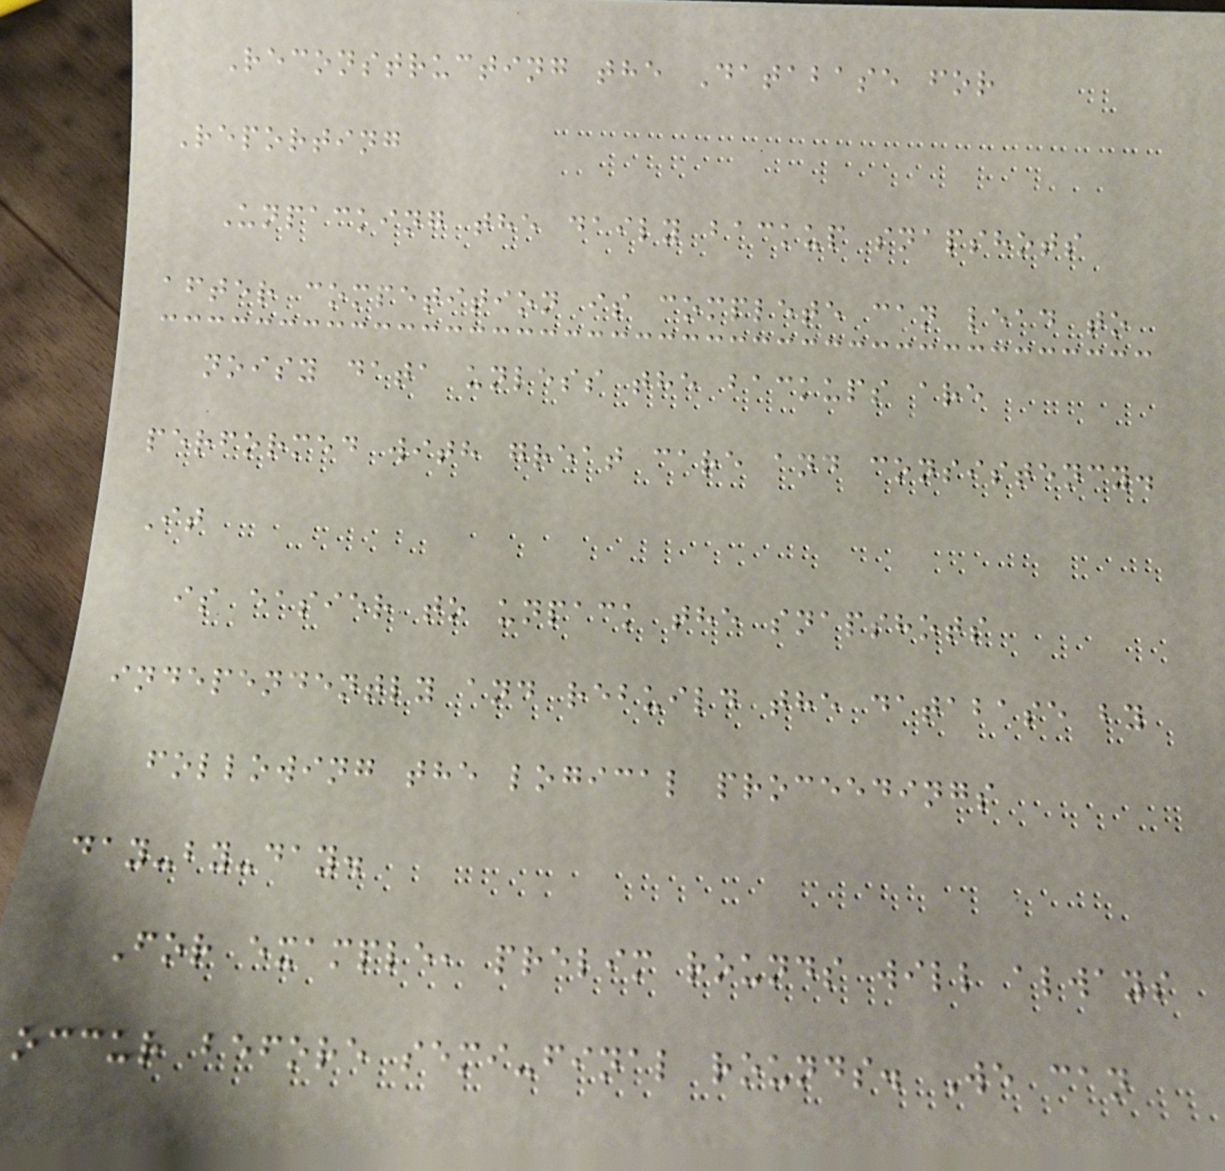Reconstructing the Database for
Reporting
Unpacking the daily backup snapshots
after competition is complete can lead to
noisy data unless the backups are
performed with great care and consistency.
It
is easier to unpack the snapshots
independently and rebuild the database by
following the logical proceedings
day-by-day.
For example, prelim rounds will always
occur before semi-final rounds. We can
